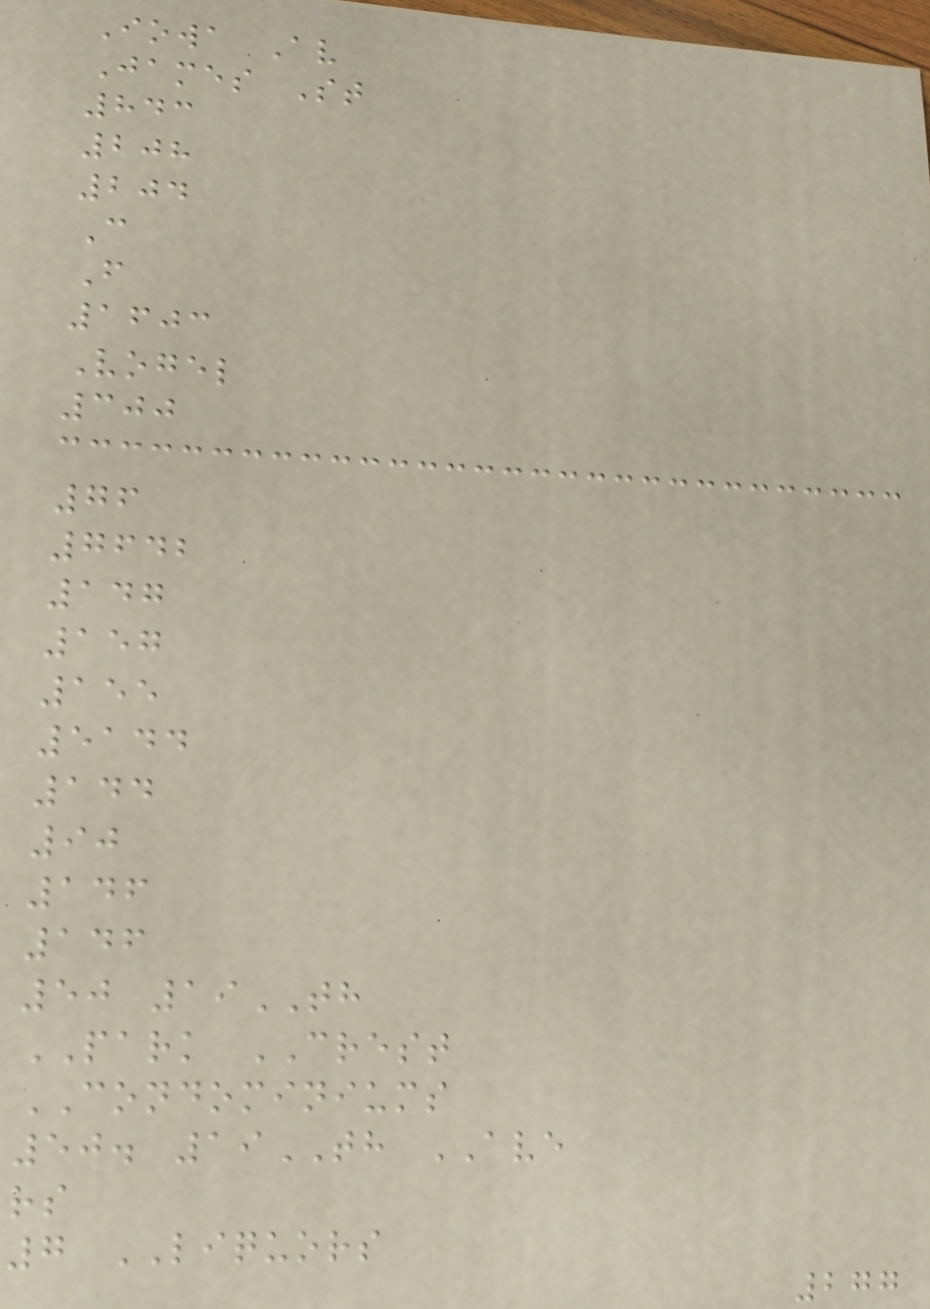Iowa Av
James St
843
208
204
C
F
1603
Vogel
300
76
7642
147
157
155
5144
144
90
146
146
50 19TH
PARK CREST
CONDOMINIUMS
50. 19TH AVE
rs
7 LIQUORS
277
